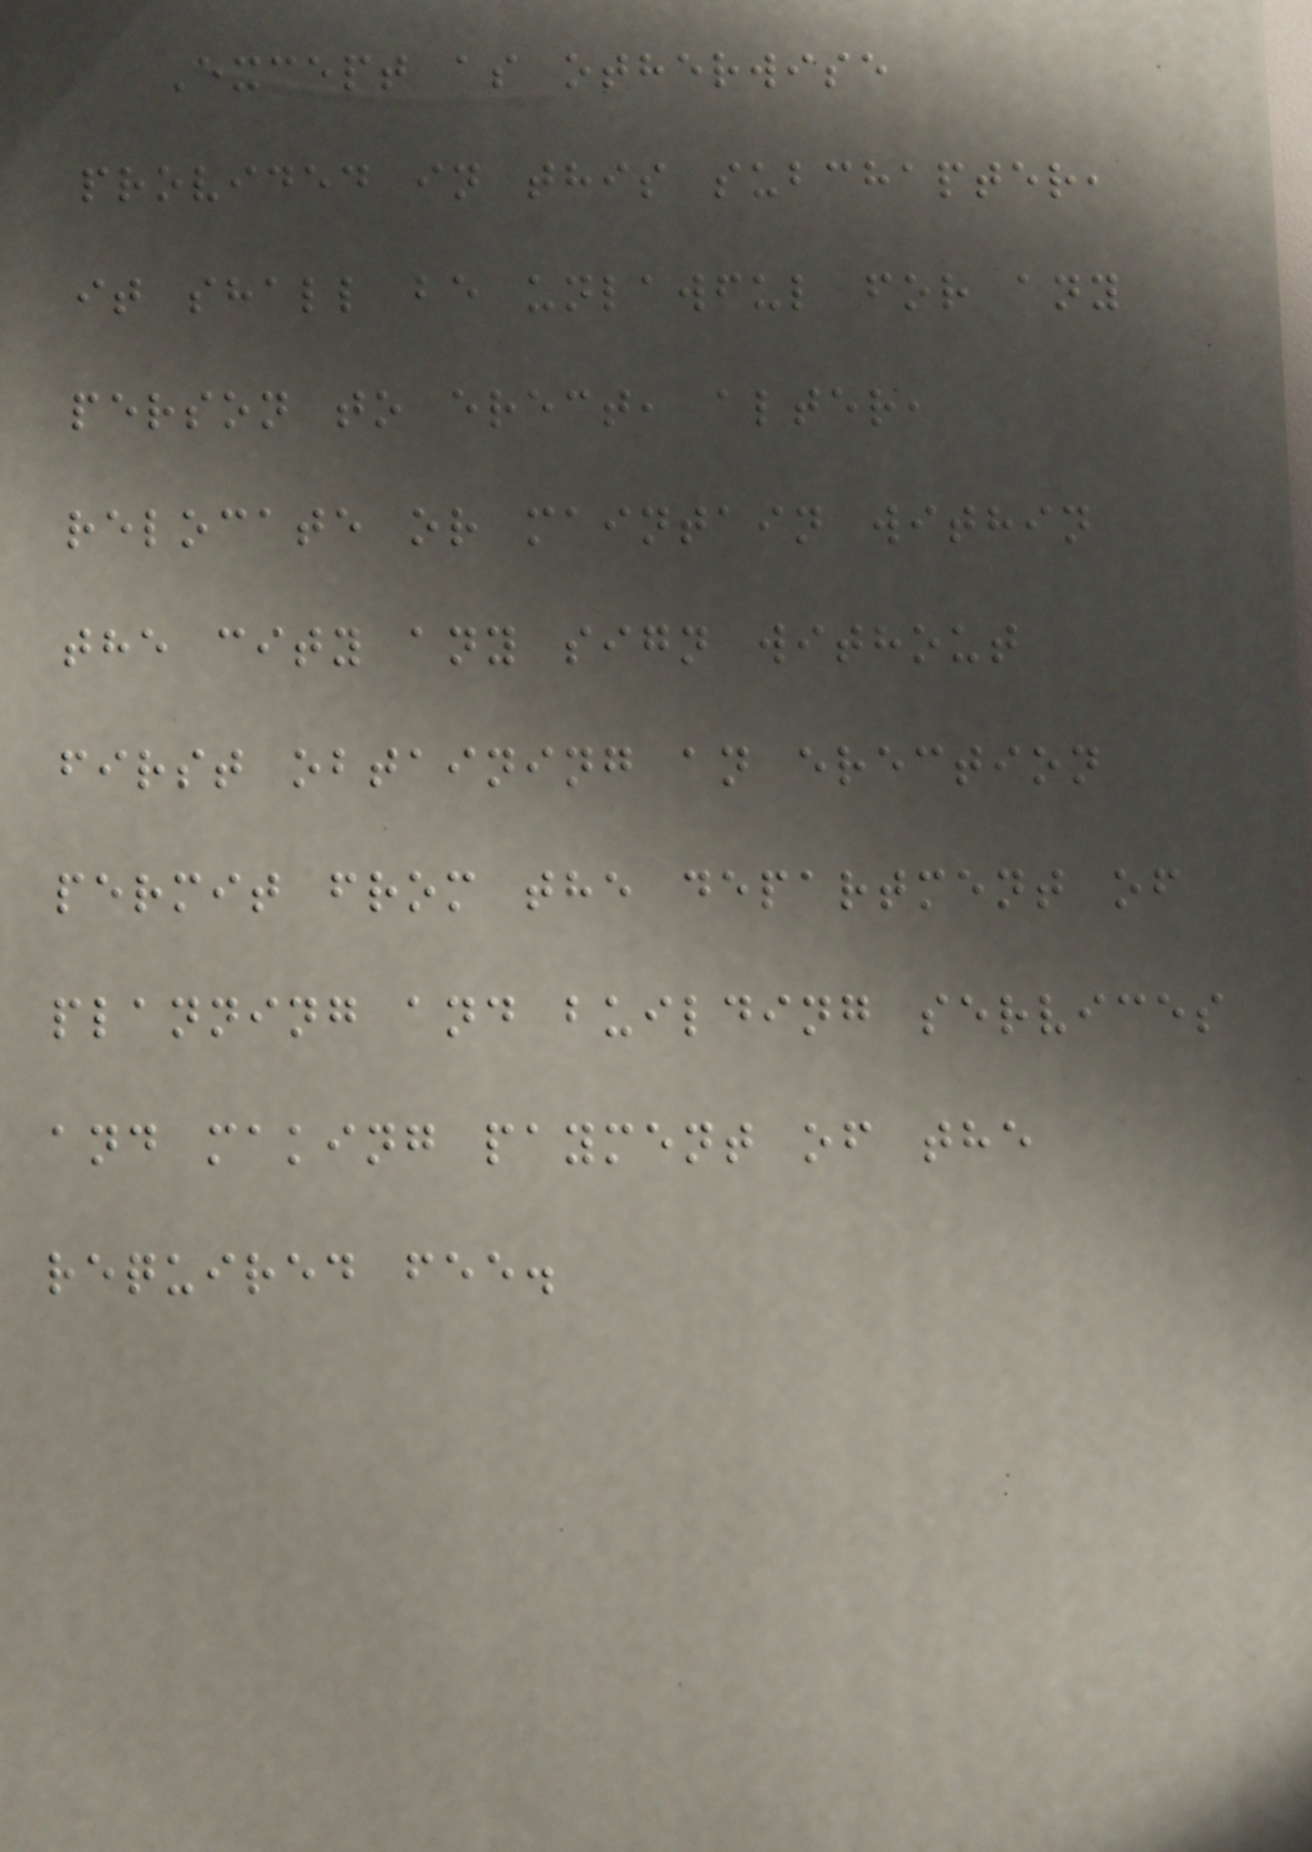Except as otherwise
provided in this subchapter,
it shall be unlawful for any
person to erect, alter,
relocate or maintain within
the city any sign without
first obtaining an erection
permit from the department of
planning and building services
and making payment of the
required fee.
